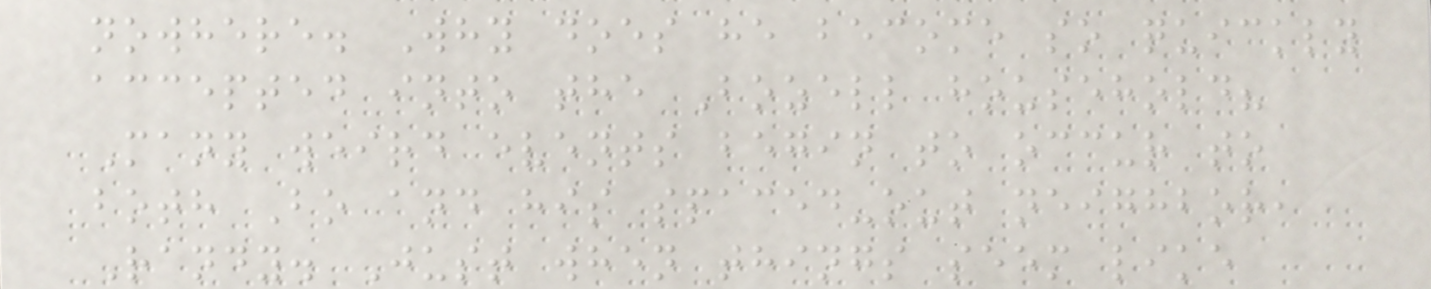nowhere. Why does he become so quickly
accepted into the Bozell household?
Many weird events begin to occur to
both Bo and his spaced-out neighbor,
Randy. Just when things seem like
